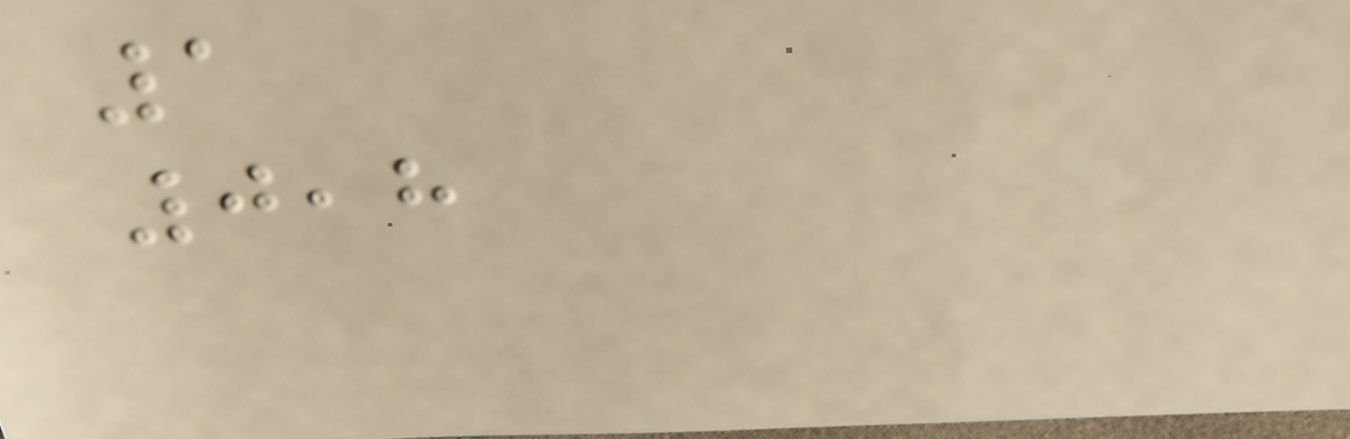1
0,8
